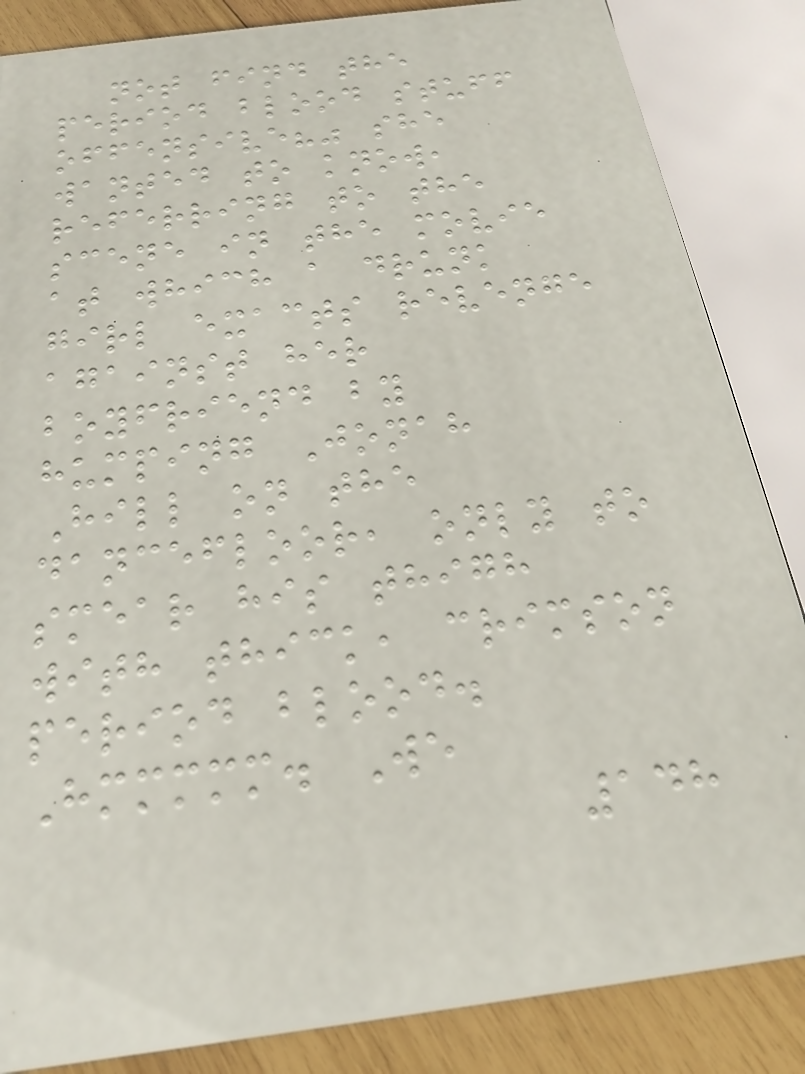not find the
period blood stuff
offensive?" she
wanted to know,
referring to the
scene in the movie
at which a drunk
girl exacts revenge
against her
boyfriend by
humping Jonah
Hill on the
dancefloor, only to
smear his thigh
with thick, crimson
period blood.
Hmmmmm. We
148
